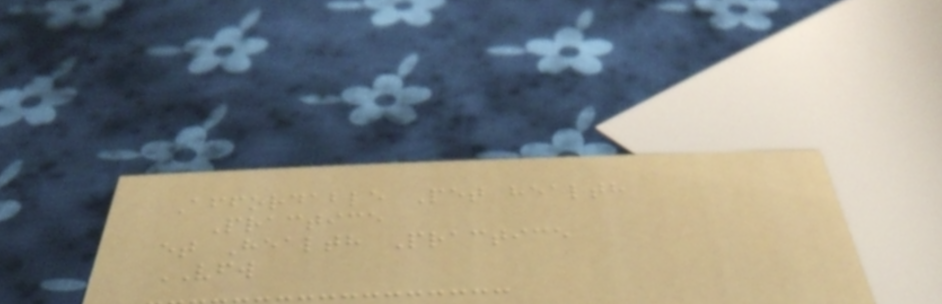Affordable Pet health
Practice
et Health Practice
VFW
